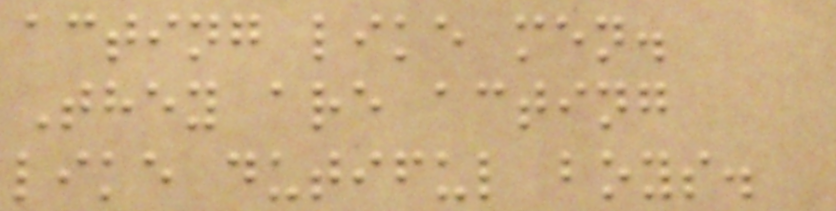acting like men.
They are acting
like dutiful boys.
